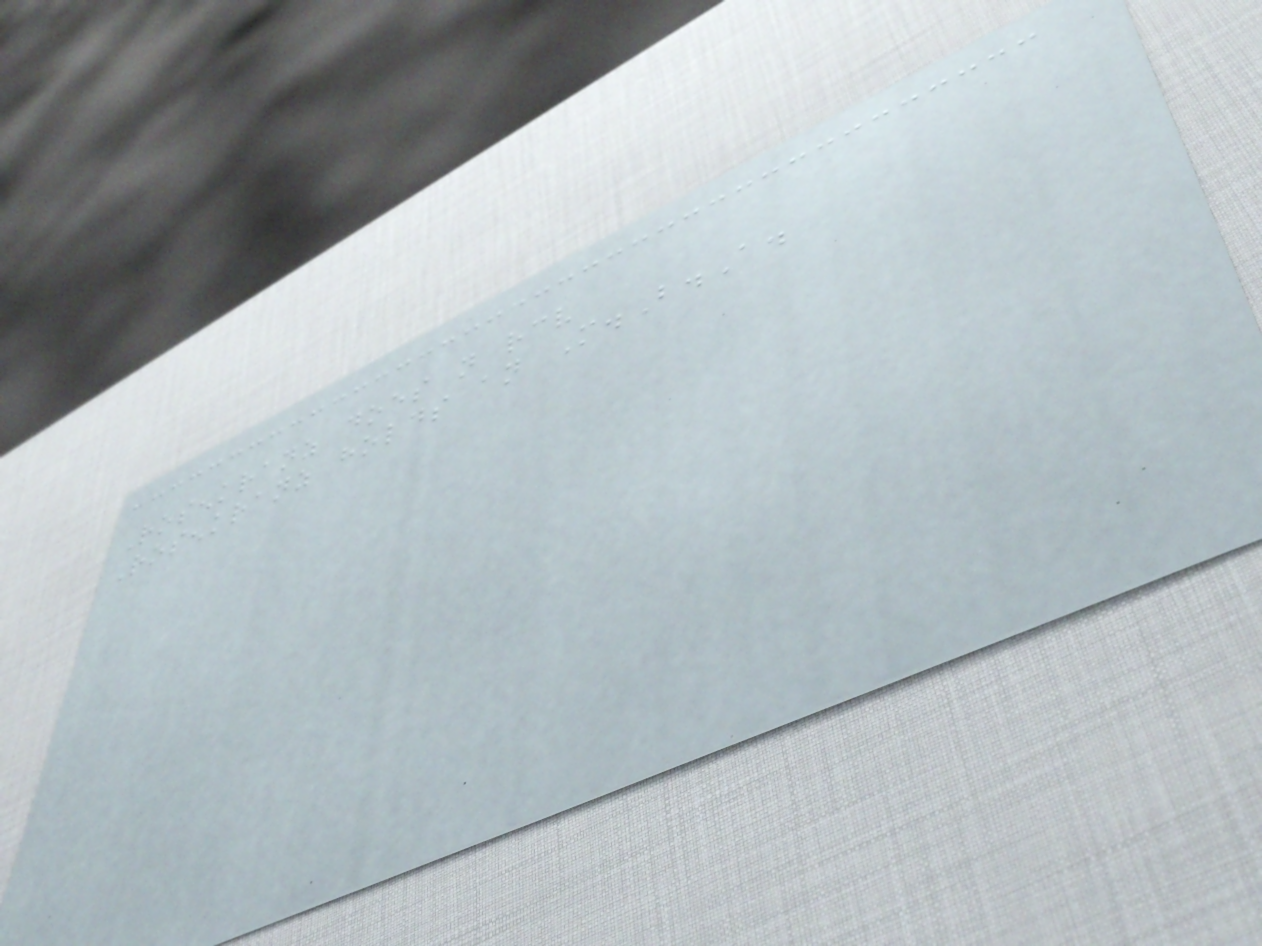Rosenkranz does not receive
Rosenkranz holds an M.B.A.
